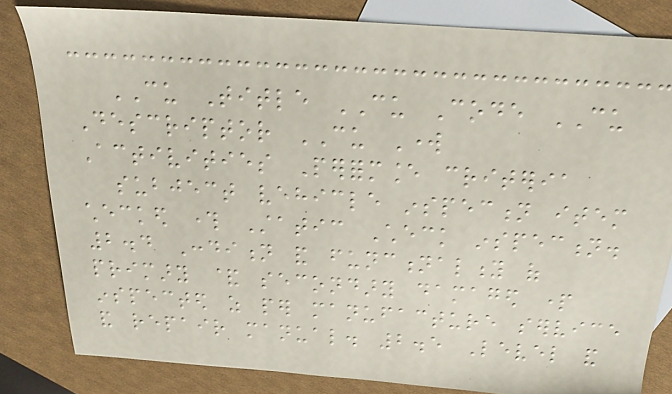CU Title CU Code CU
Descriptor CU Work
Activities Performance criteria
subject vehicle inspection item
checked through Static Check inspection.
2.4 Condition and functionality of
primary & secondary damaged part
inspected as per manufacture service
and repair manual. 2.5 Level and
